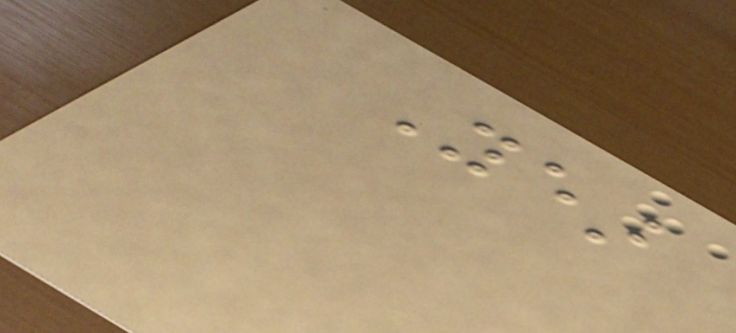Year
